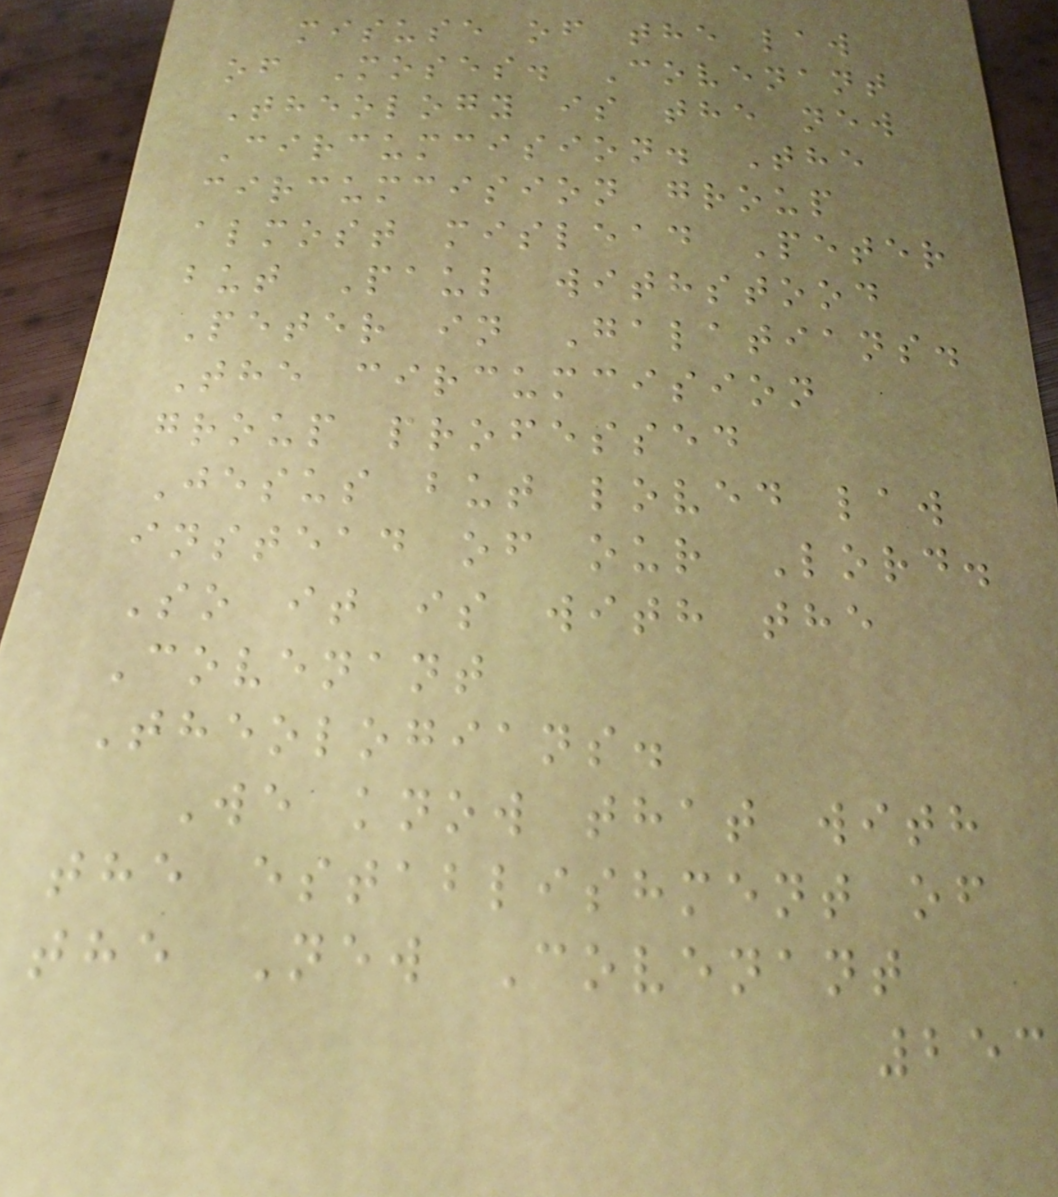misuse of the law
of Moses. Covenant
Theology is the new
Circumcision. The
circumcision group
almost mislead Peter
but Paul withstood
Peter in Galatians.
The circumcision
group professed
Jesus but loved law
instead of our Lord.
So it is with the
Covenant
Theologians.
We know that with
the establishment of
the New Covenant
253
